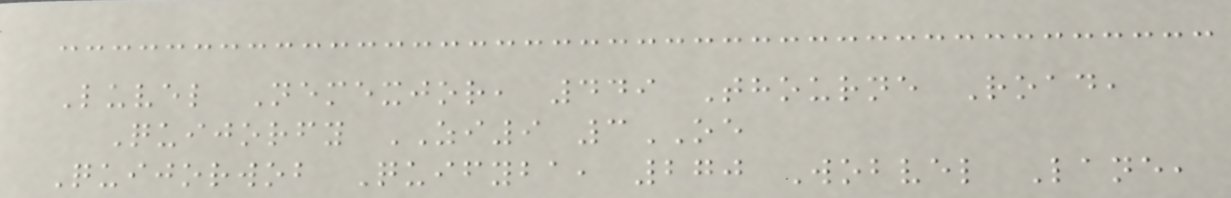Luvel Nemexjor, 449 Thourne Road,
Quijorfy ZI9 3OE
Quijorwob Quifyba, 270 Wobvel Lane,
